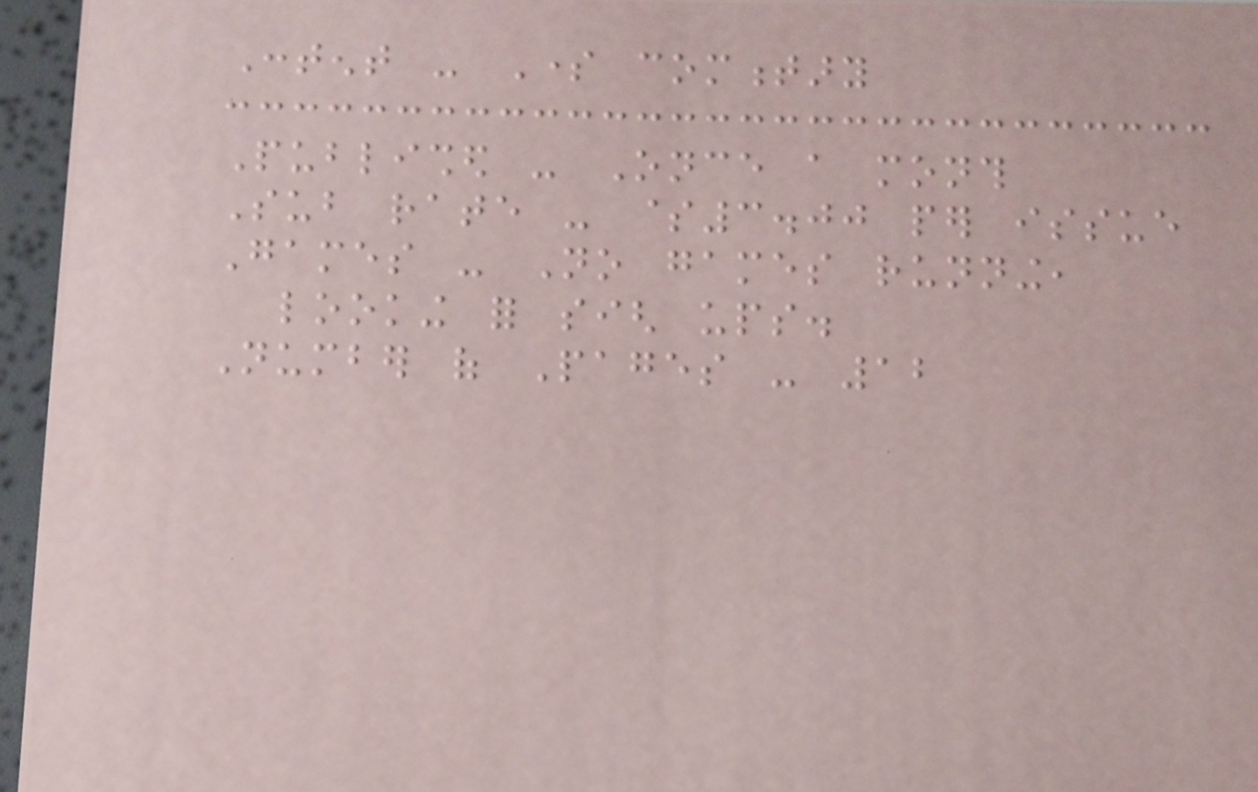Content - Some commentary
Published - Once a month
Sub rate - $3.00 per issue
Games - No games running,
looking for sigh ups.
Number of Pages - 12
